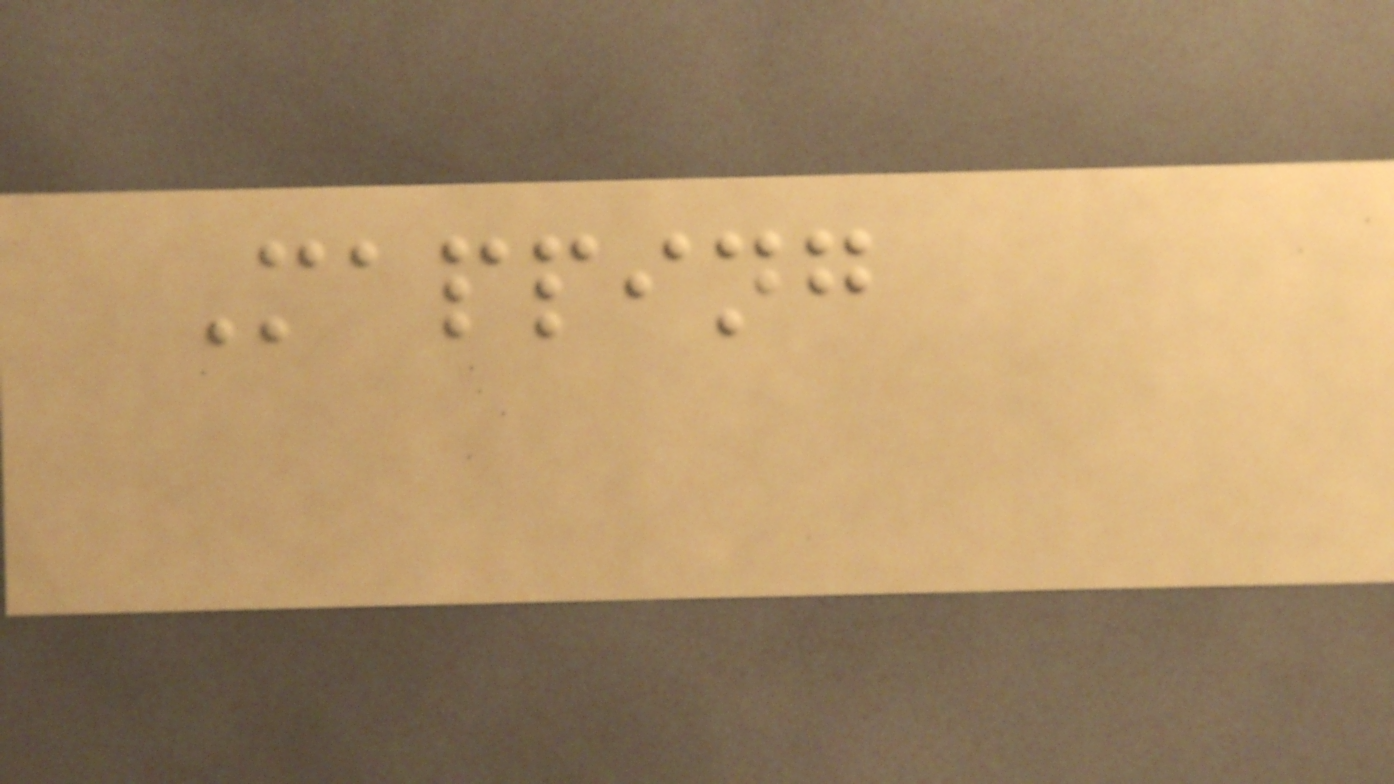Mapping
